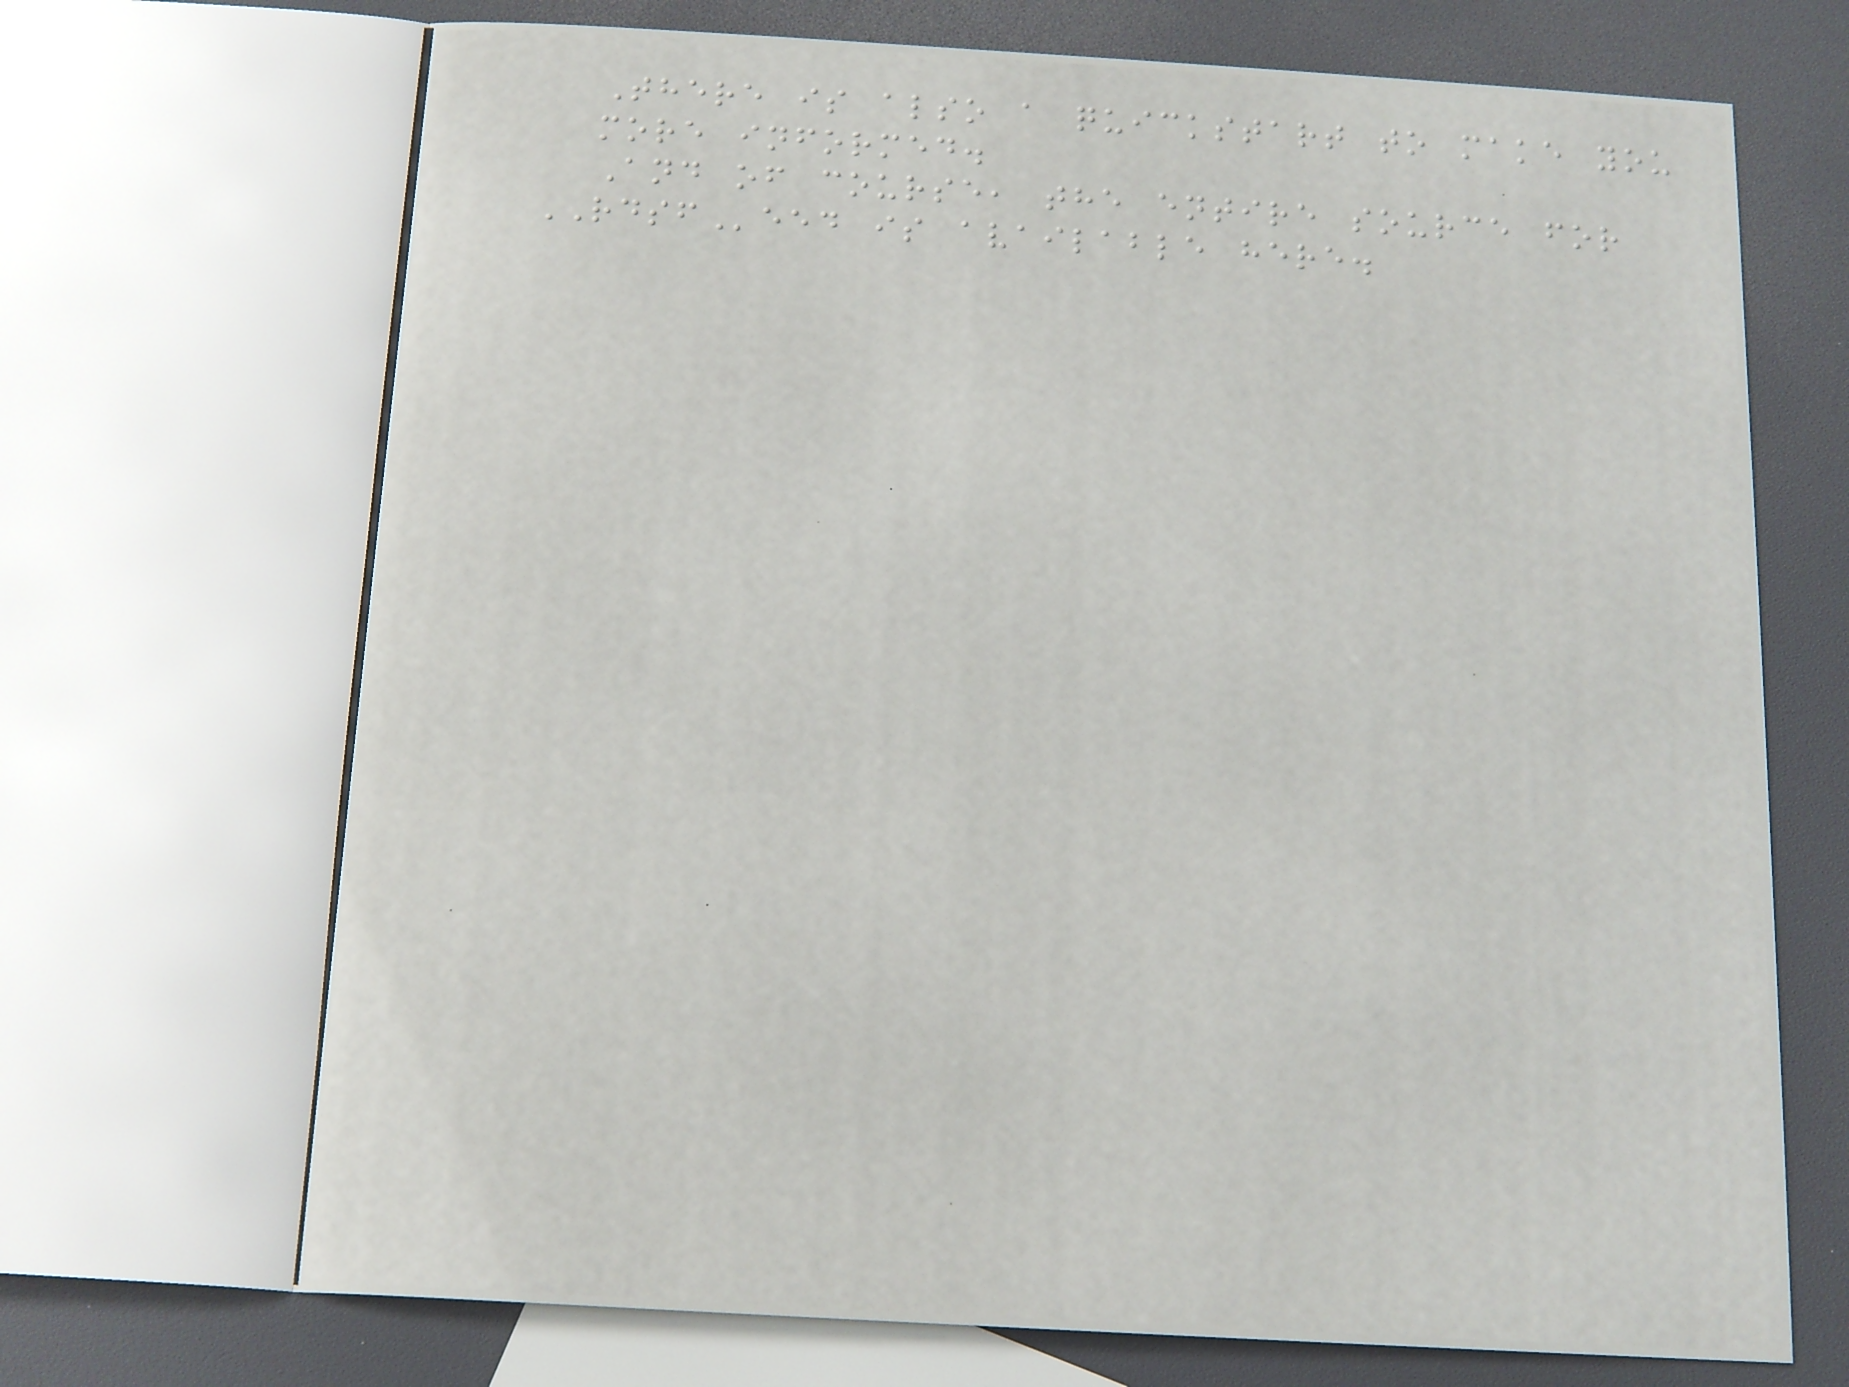There is also a quickstart to make you
more informed.
And of course, the entire source for
RDSFeed is available here.
